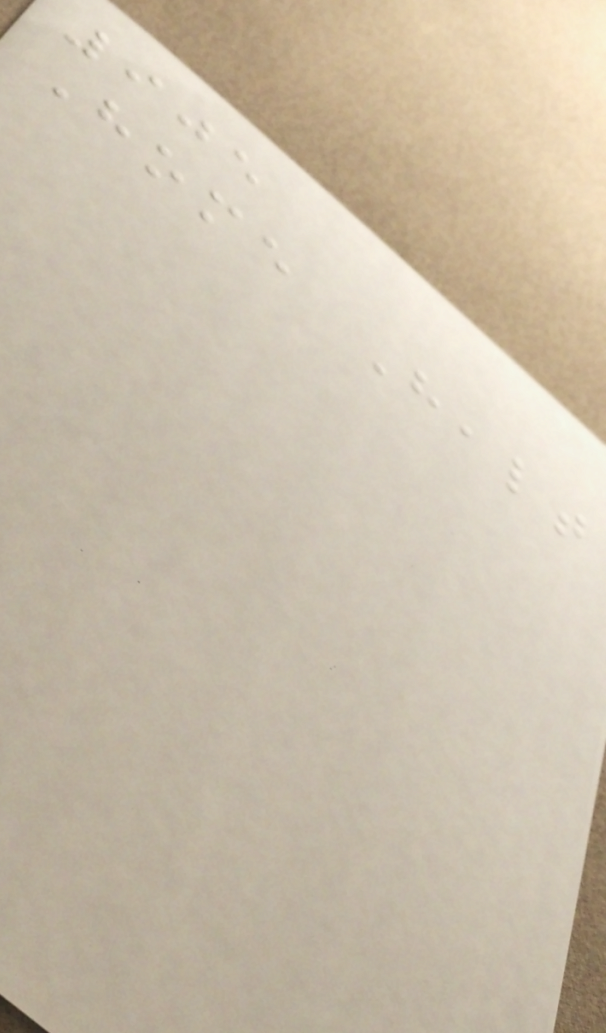905
Home Healt
